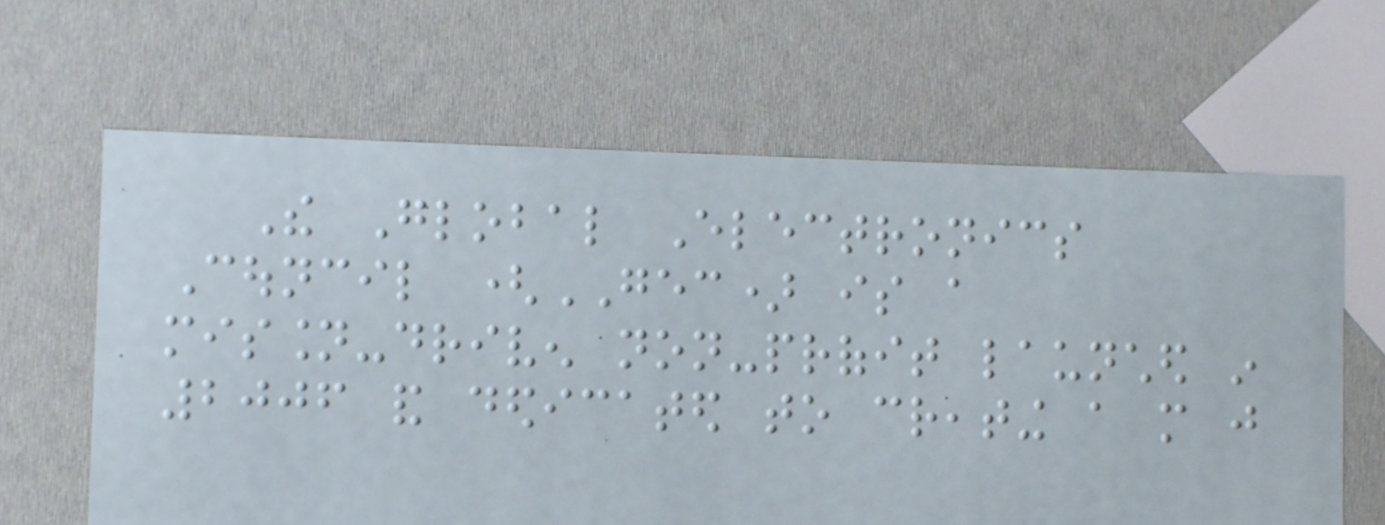The Global Electronics
Council (GEC) is a
mission-driven non-profit launched in
2006 and dedicated to creating a more just
